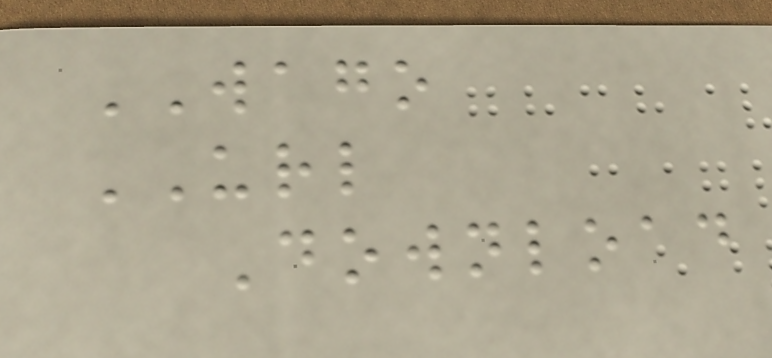WAGO
URL
Download
